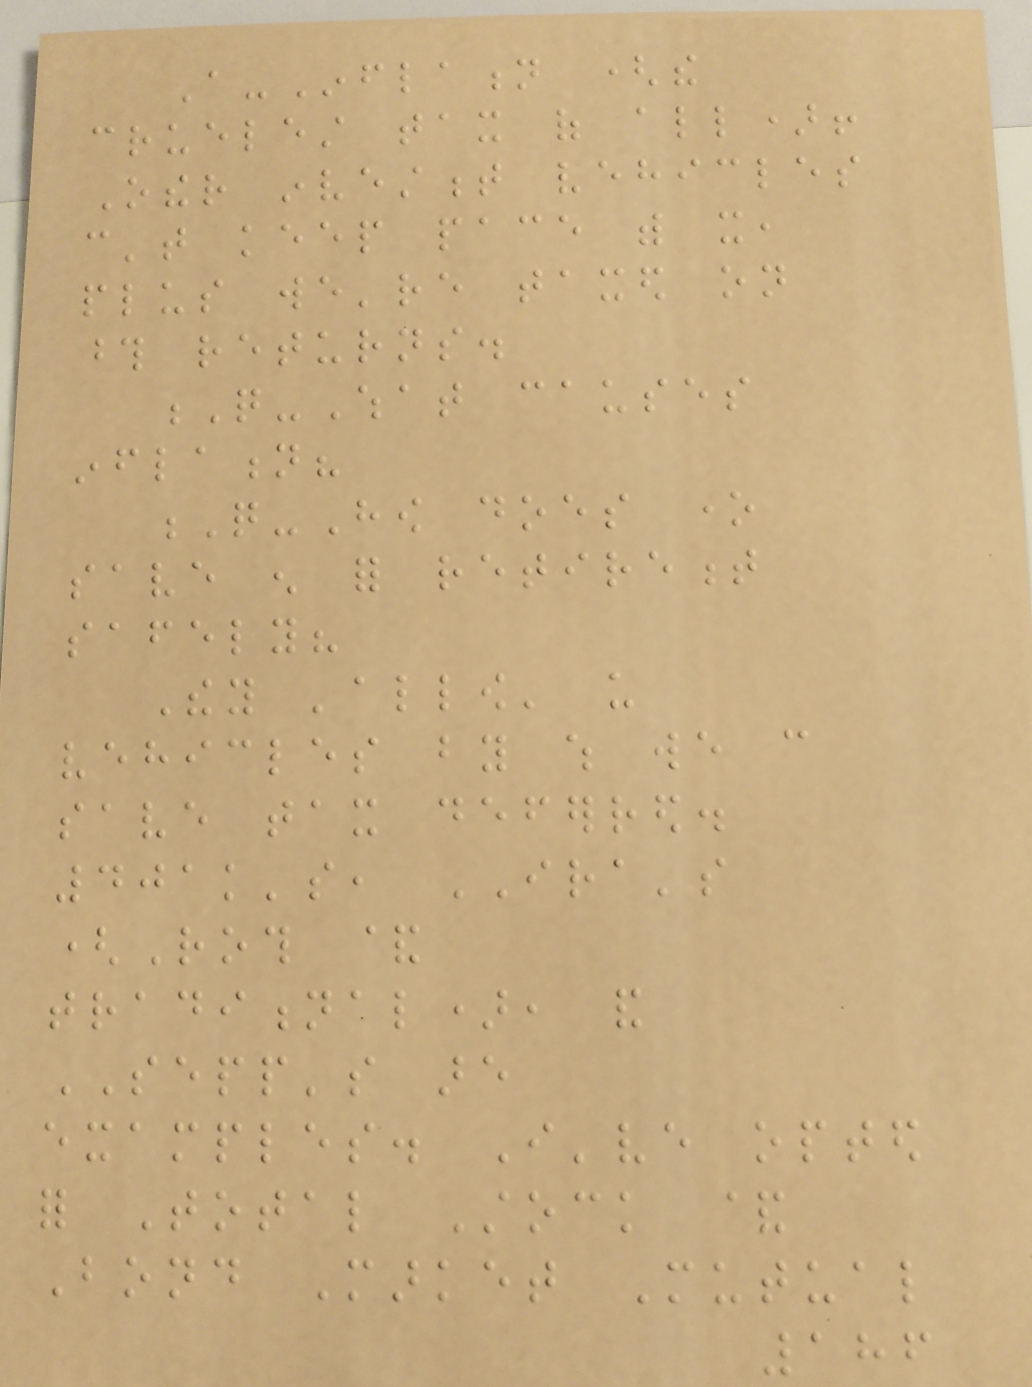A-Inflation (the
cruelest tax of all)!
Other investment vehicles
can't keep pace with it,
plus we're taxed on
those returns.
Q-What causes
inflation?
Q-How does one
save enough for retirement
safely?
They 'allow' us
vehicles by which we can
save tax deferred.
401k's, IRA's
(Roth &
traditional), and
SEPP's are
examples. I've opted
for Total Stock &
Bond Market Mutual
186
